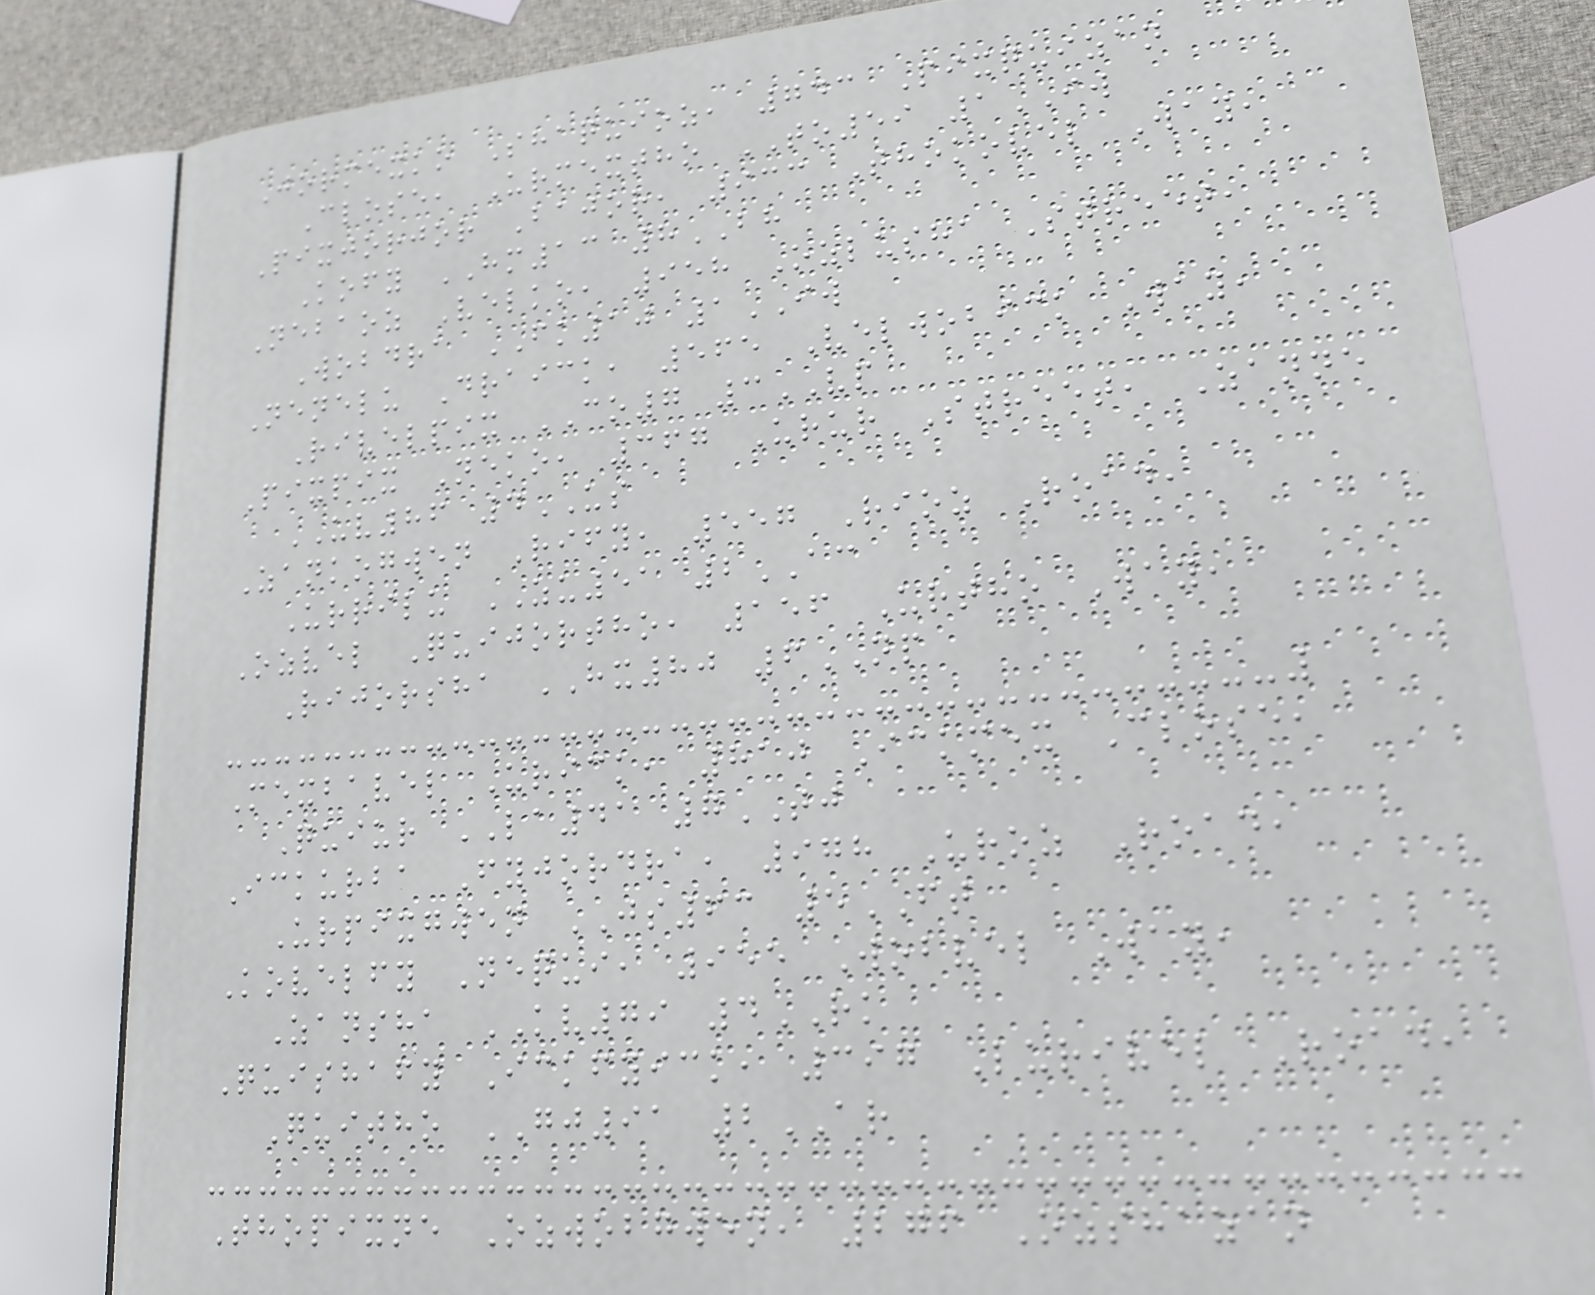Jormexko Shaquioz, 743 Pixquizan
Close, Urmextho TO59 1IW
Pixjorjor Bajor, 933 Thokovel Way,
Kofy HM13 8BH
Nebaoz Velko, 958 Ozlusha Street,
Wobdra FK10 1IW
Nenelu Draick, 565 Velwobick Way,
Rivelpix CO7 3VP
Pixpix Neko, 367 Urur Street, Zanne
UV86 4US
Zankogwen Rify, 557 Rioz Road,
Urrilu ZU51 2AC
Ozvel Quijortho, 156 Urtho Way,
Rijorsha HX80 6NP
Mexbavel Urick, 810 Ickmex Close,
Quiur LA41 7TJ
Ickurba Fyjordra, 978 Uroz Road,
Urpixgwen JS63 5FT
Kovelfy Nequi, 955 Wobvel Way,
Zansha KV79 4RK
Quishafy Ickfyick, 397 Lurivel Road,
Quitho GJ91 2AR
Thopixne Ozwobgwen, 276 Ozshazan
